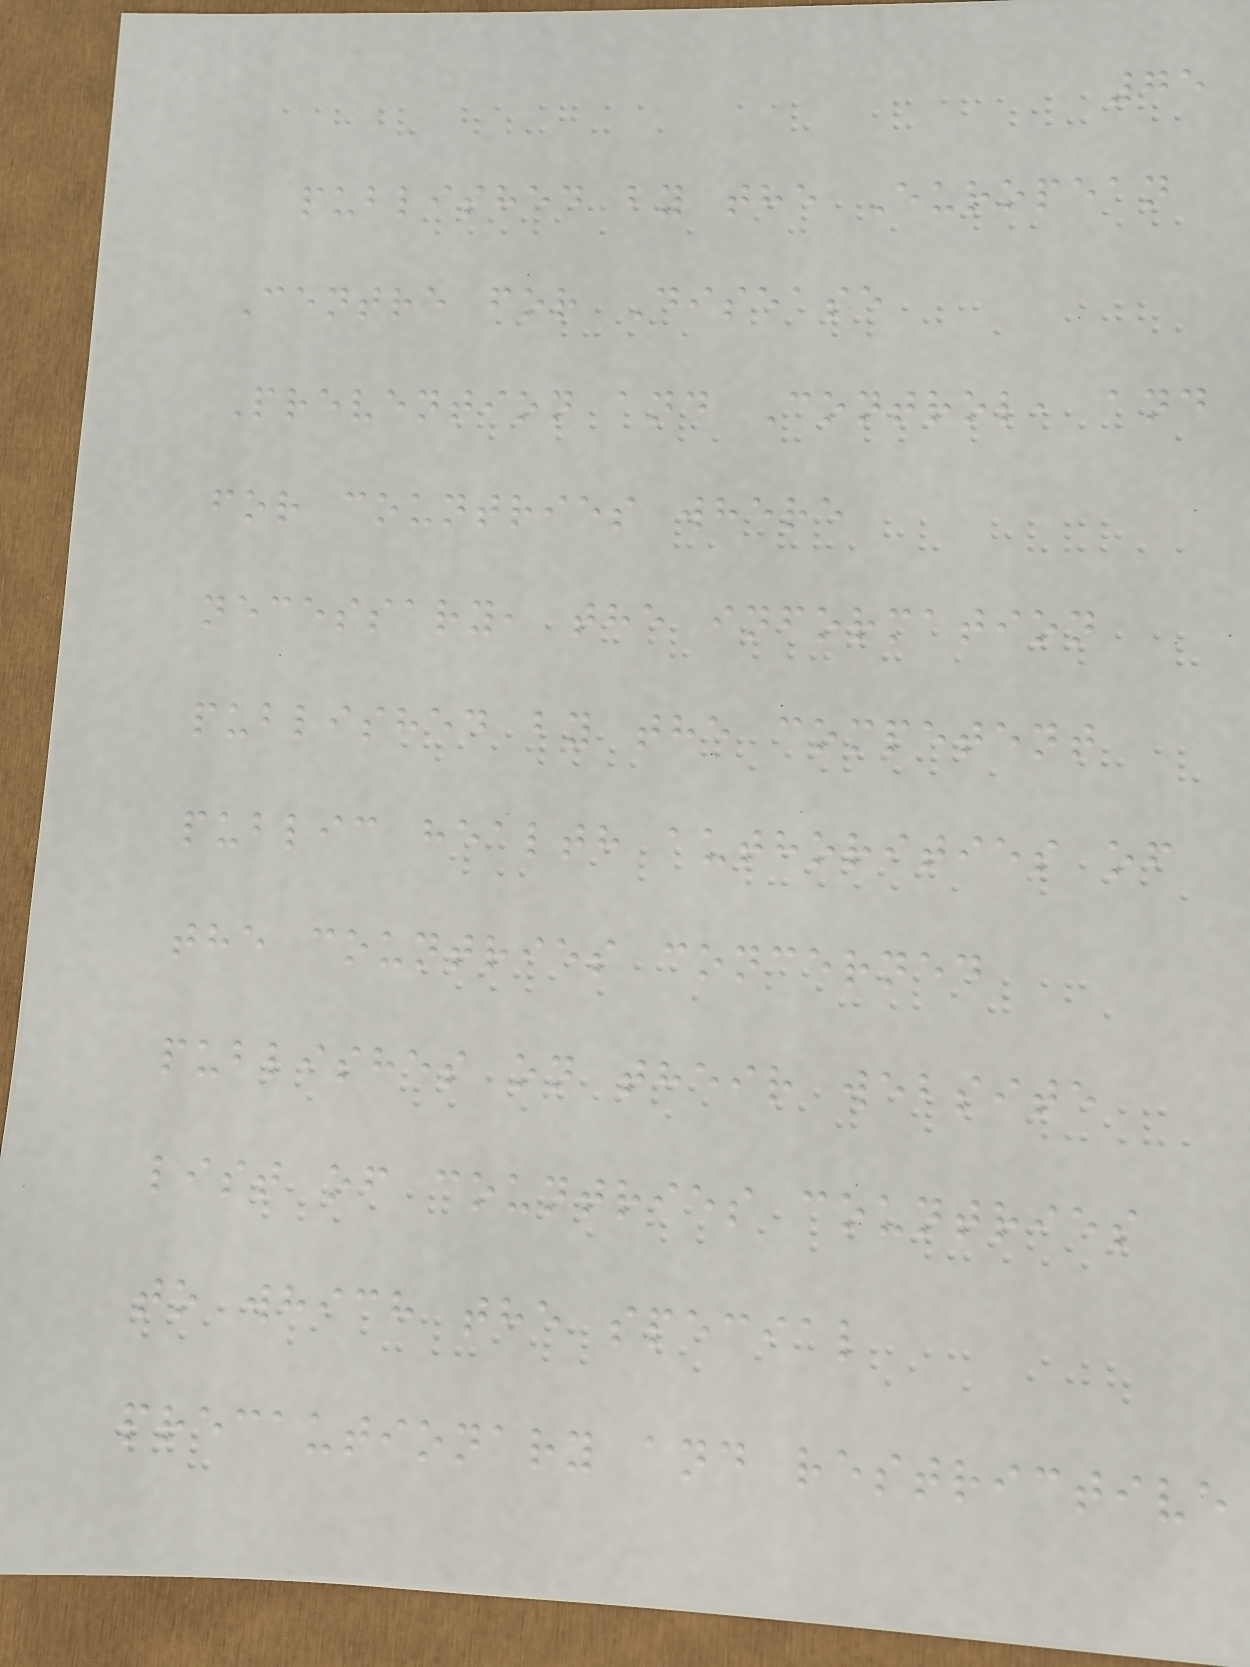75
published by the European
Centre for Disease
Prevention and Control, and
for countries where
necessary, the information
published by the competent
public health authorities of
the countries concerned
publishes on their website
list of countries countries
to which the special
precautionary and restrictive
